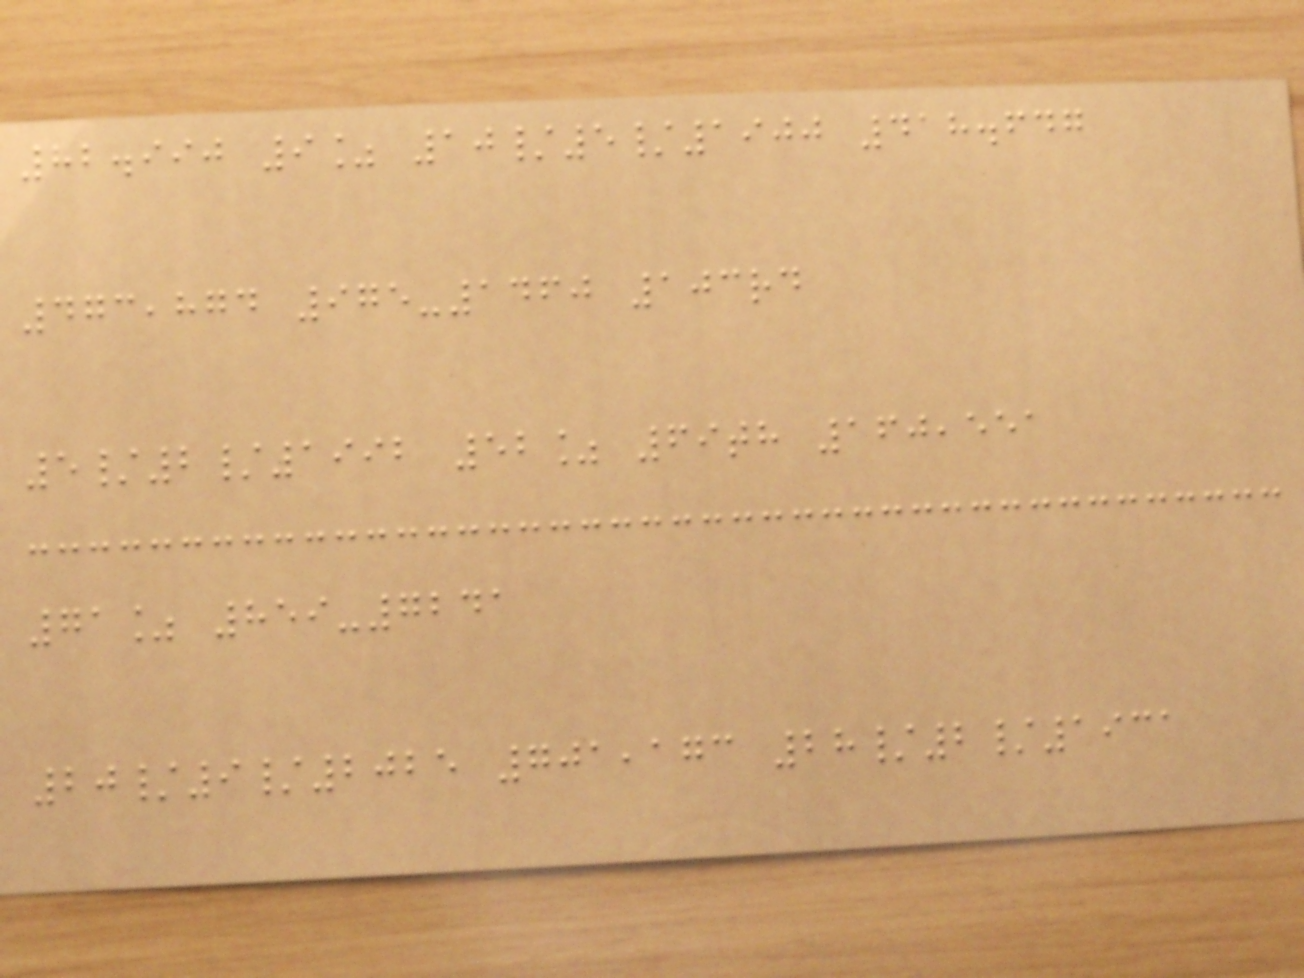82.990 9% 10/5/1900 418.647
473,874 975-1460 103rd
5/2/1992 52% 69th 160,551
71% 859-7241
20/9/2025 701,173 28/2/1931
